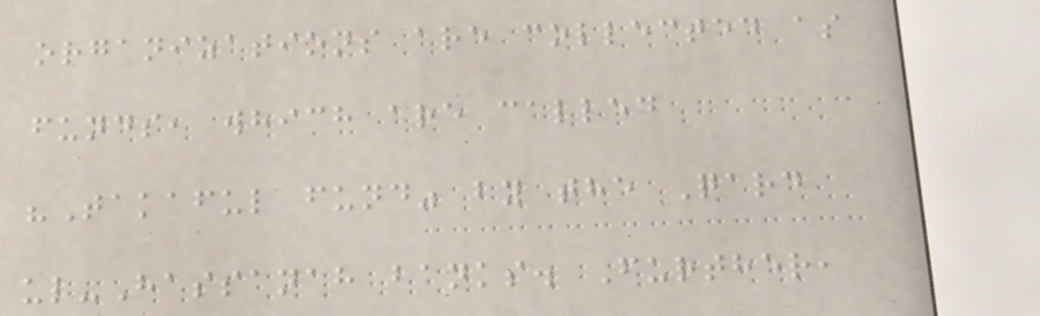organizations are collected as
funds, which are called
"Takaful fund" by the Qard
ul-Hassanah banks. Further,
